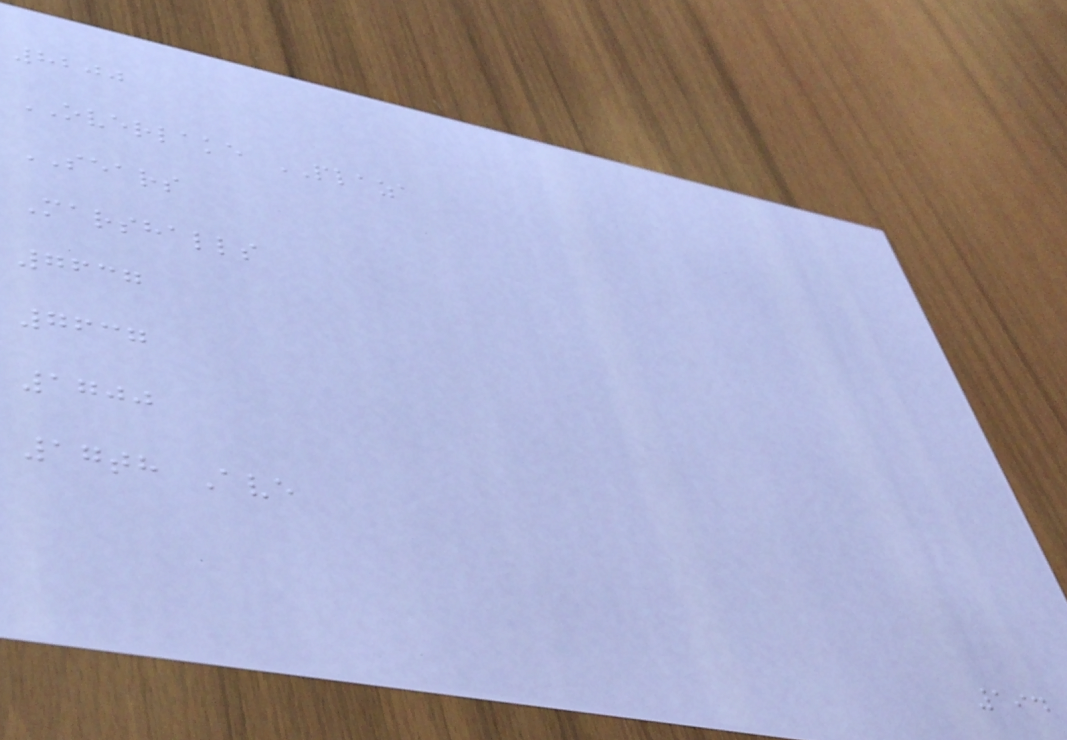8200
OVERLAKE PLAZA
SEARS
Marshalls
7637
7637
1700
17th Ave
194
